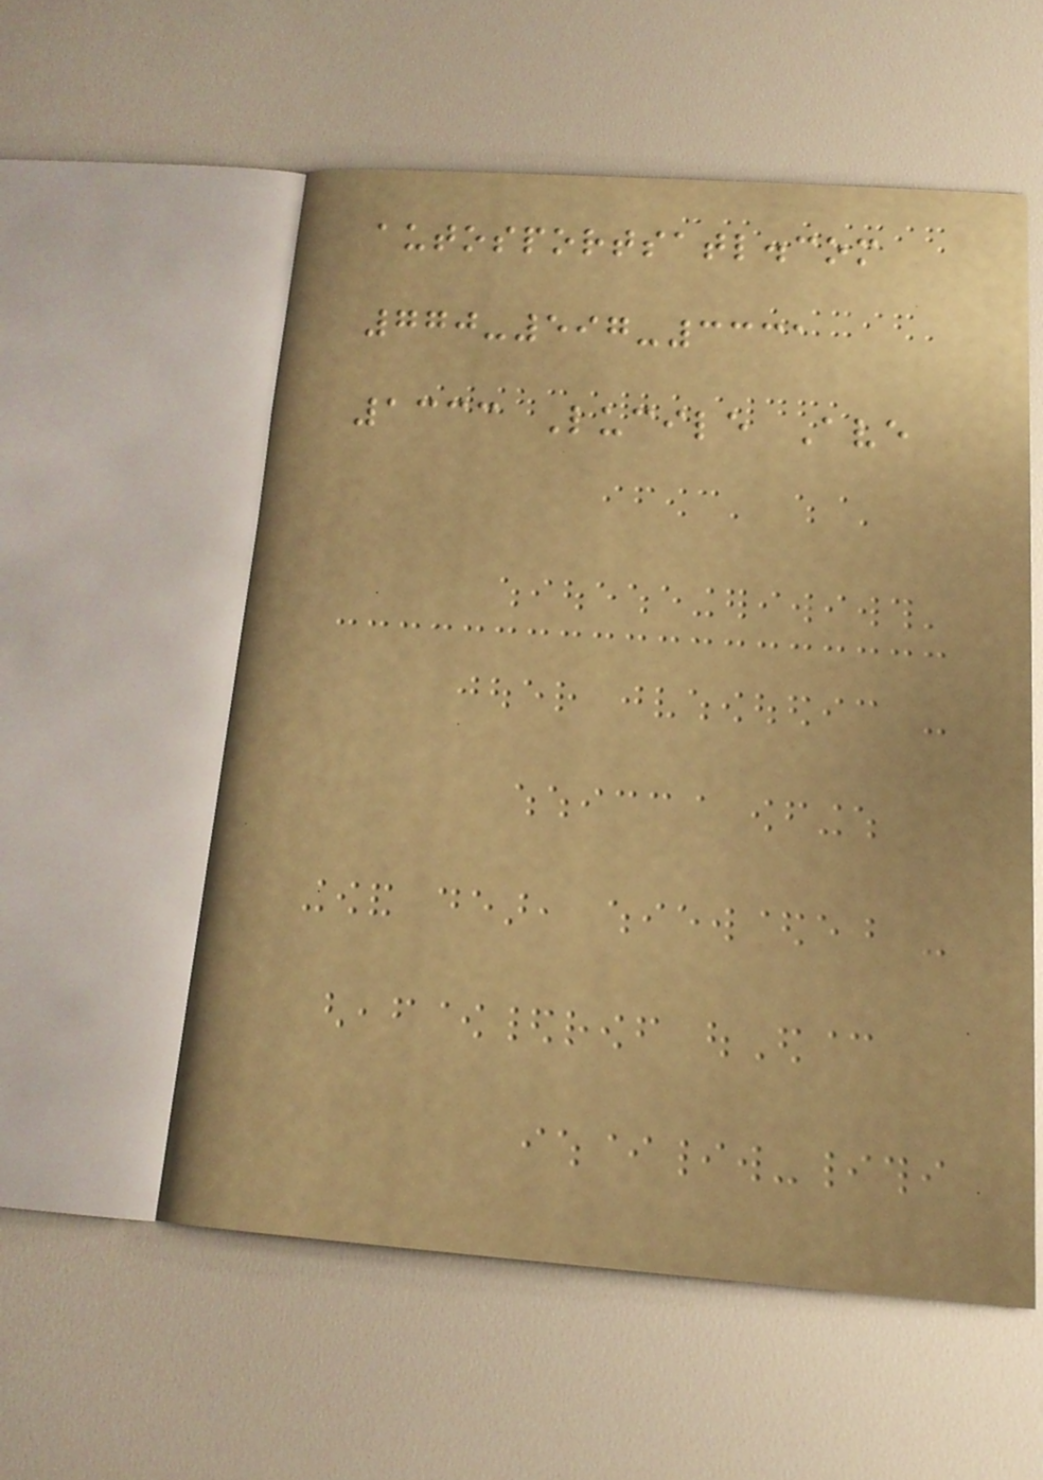autosportsatl.com
770-597-3331
1333 Lucile Ave
